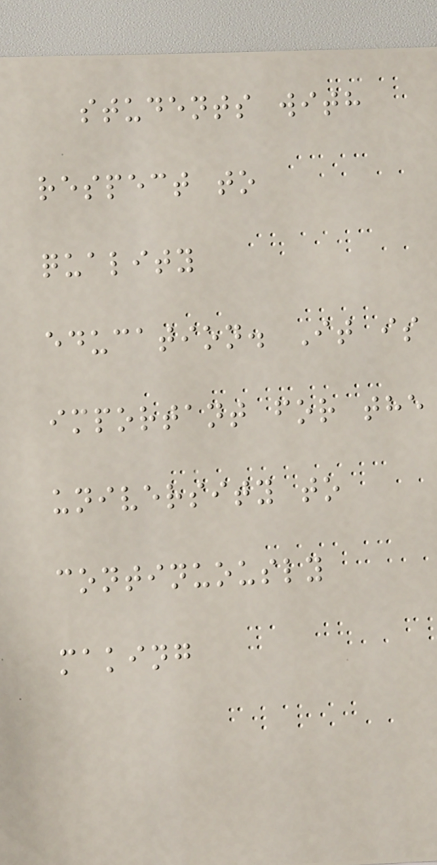students with
respect to
quality
education. It is
important for the
university to
continuously
making
